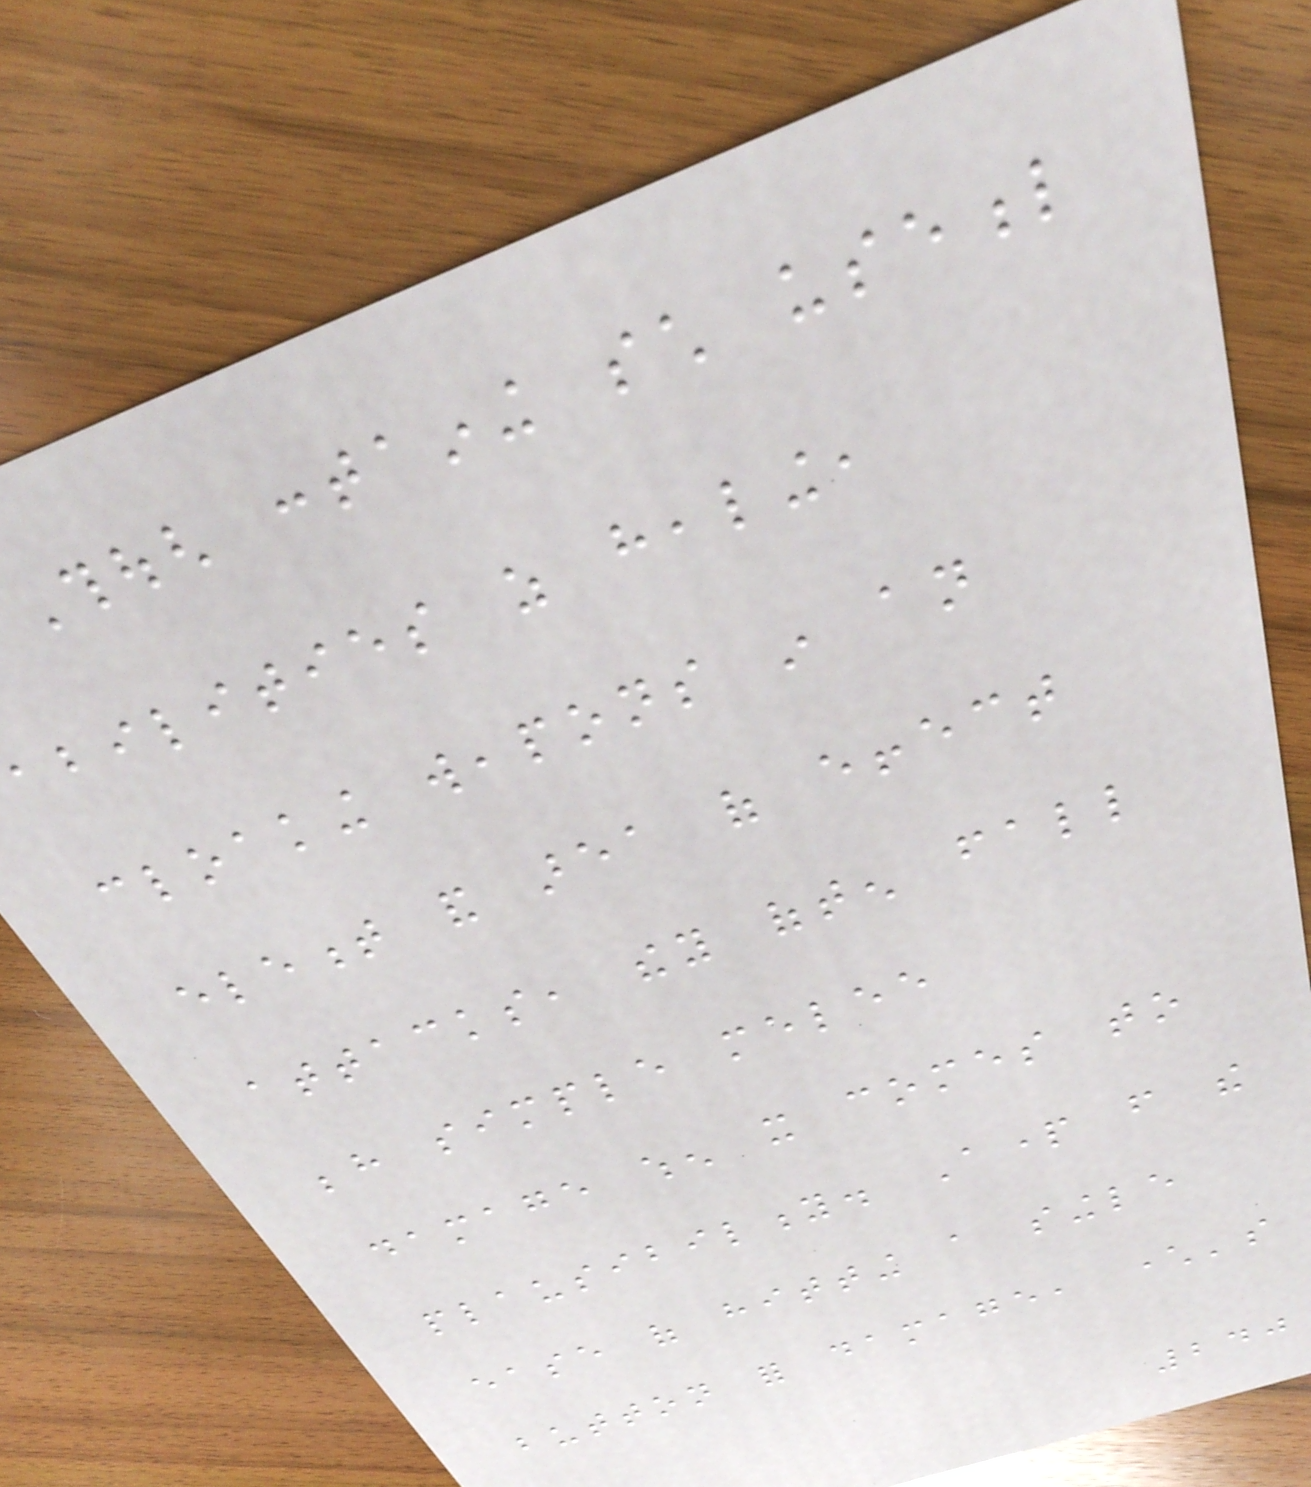Though containing such useful
abilities as healing,
cloaking weapons in an
element and area of effect
attacks, they often fall
behind simple melee
damage when it comes to
plausibility. Apart from the
ease of hitting a single
button for damage, character's
240
